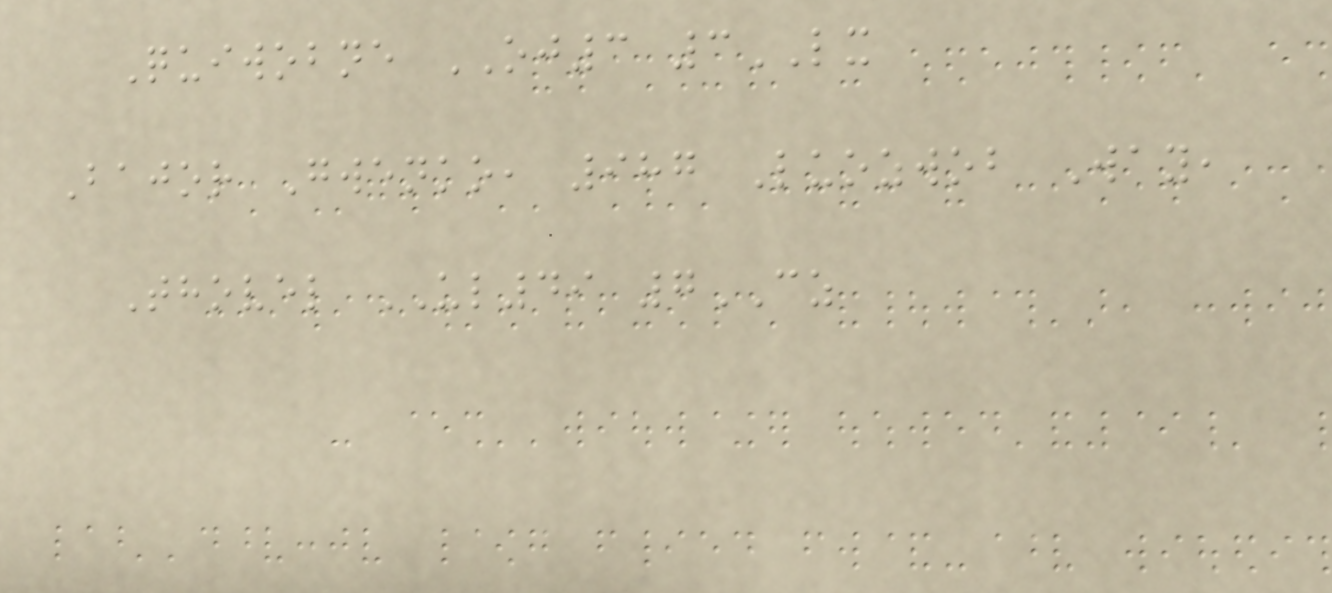Quiwobne OJ3 3LX
Bajor Gwenko, 987 Luozwob Way,
Thovel UL49 7CZ
